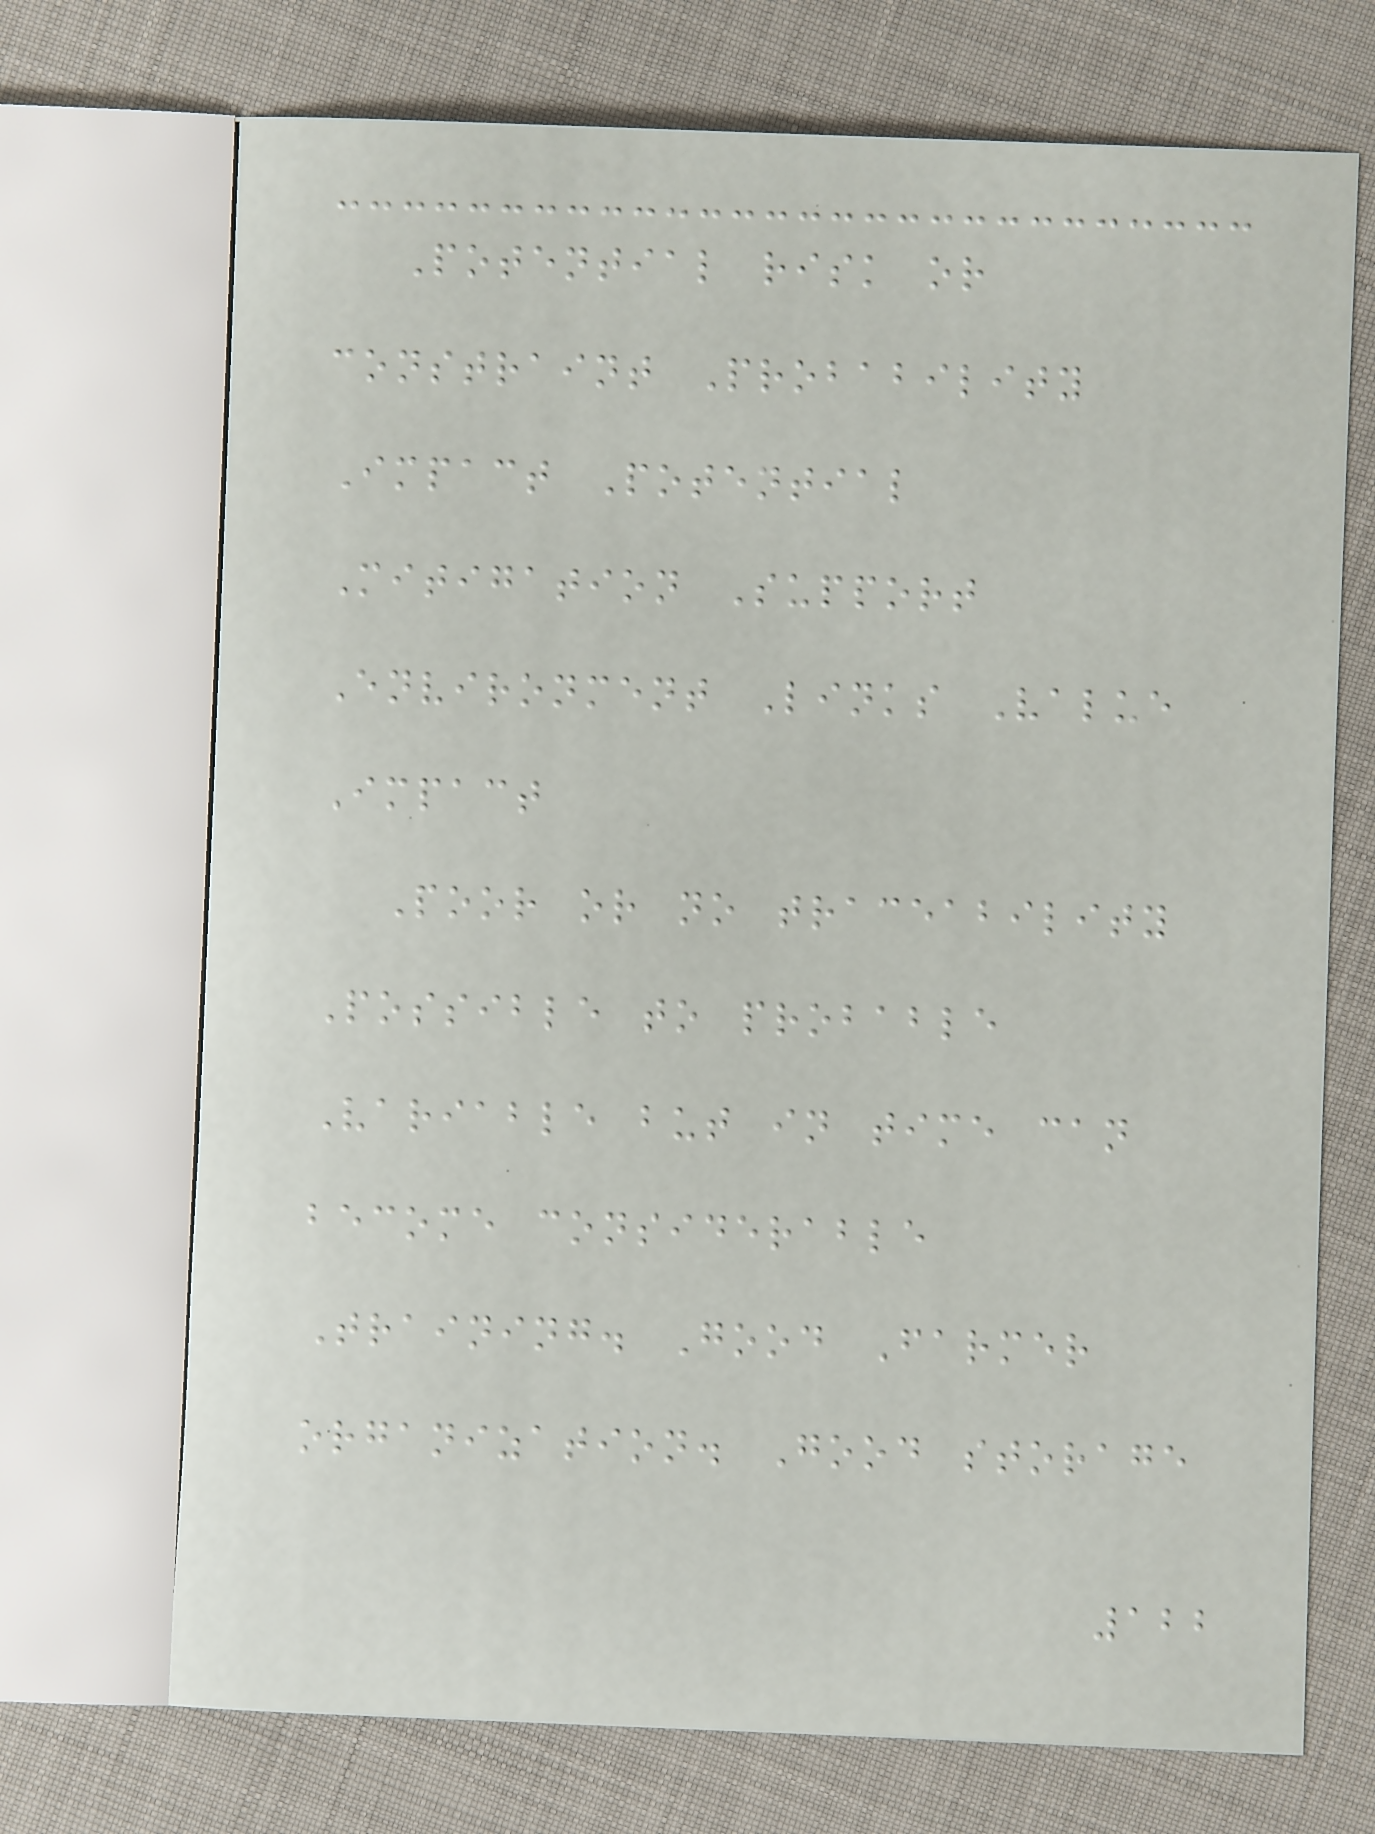Potential risk or
constraint Probability
Impact Potential
Mitigation Support
Environment Links Value
Impact
Poor or no traceability
Possible to probable
Variable but in time can
become considerable
Training. Good Farmer
organization. Good storage
122
